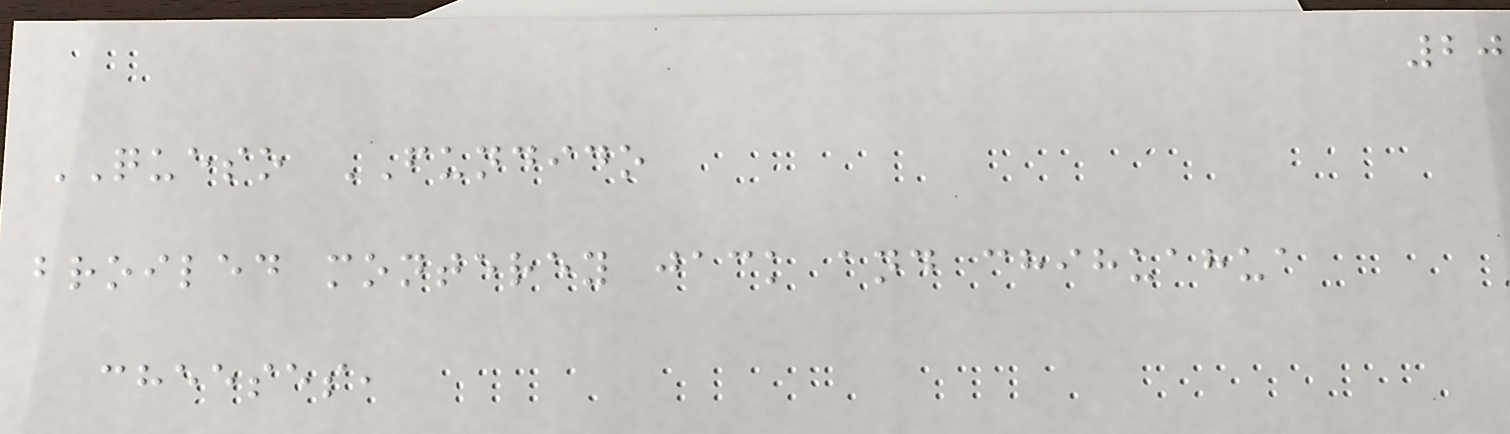20
QUESO FUNDIDO
broiled monterey jack and chihuahua
cheeses,
